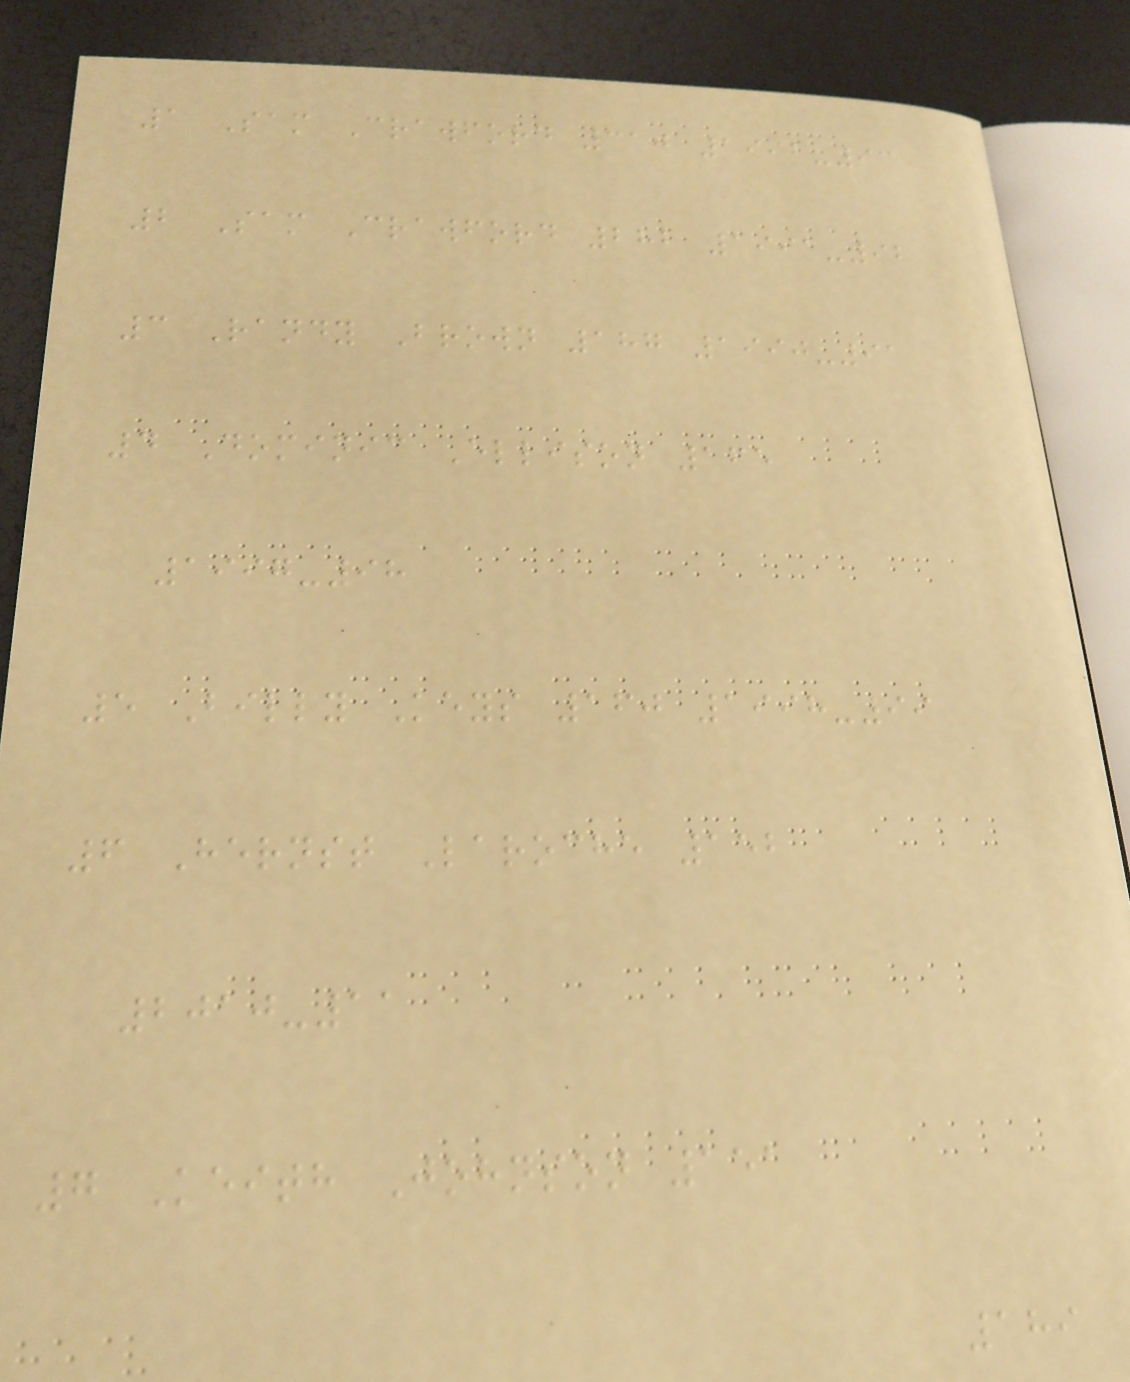1 Sam Crawford 310 1992-93
2 Sam Crawford 282 1991-92
3 Randy Brown 187 1990-91
4 Dominic Ellison 165
1997-98
5 Billy Keys 160 1998-99
6 Hernst Laroche 152
2010-11
7 Keith Johnson 151
189
